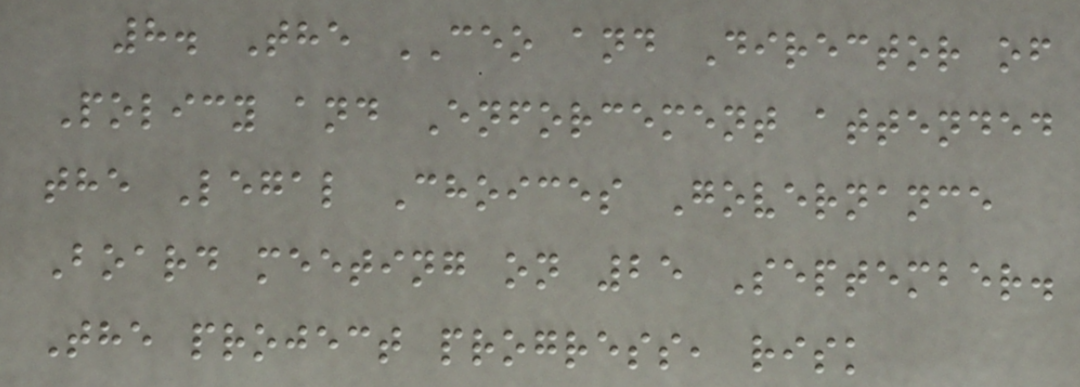8. The CEO and Director of
Policy and Enforcement attended
the Legal Choices Governance
Board meeting on 25 September.
The project progress, risk
